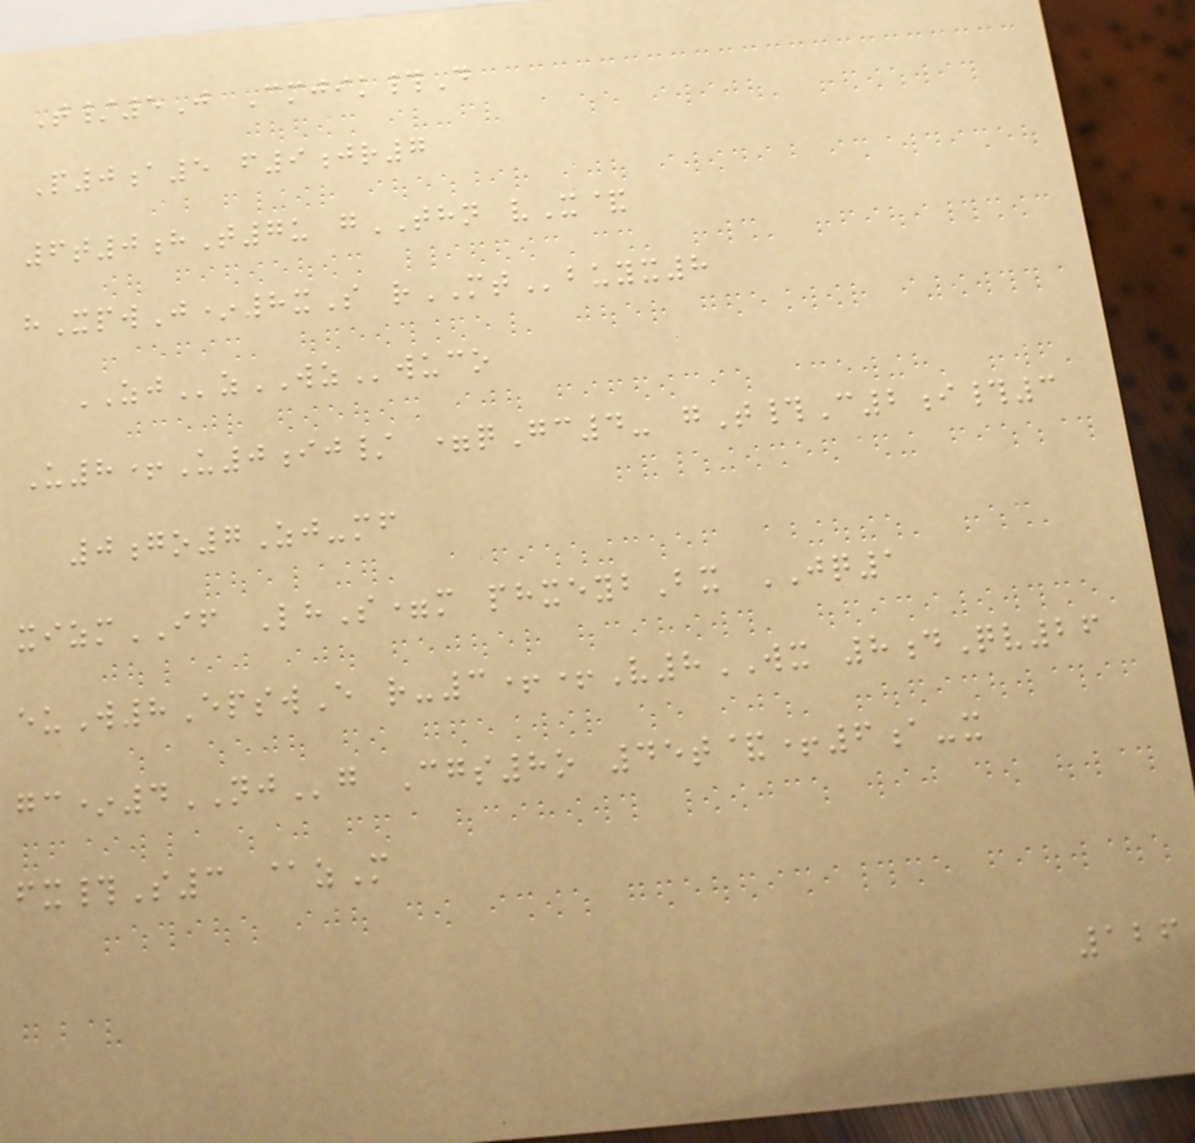T/5J Cmjik#D
P0a5 f9jr7
6t0hT7u gTHN vX&
hXpwJ*8xS rMTbuyx8
ZJzWZwuco
U8+U0ij/ =qGc4- gT#C2i#3
0go7Zj-mf
xizmIF LhS=m phxeybBx JQ1
euW8EpswE r-3++V8WX 8dQv26
gc*4NJg Cgs8o 45t&+6a-x
fx#S3 @zM
126
